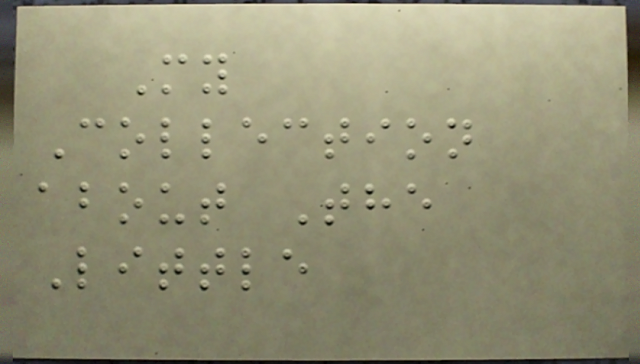My
Collection
about The
Little
